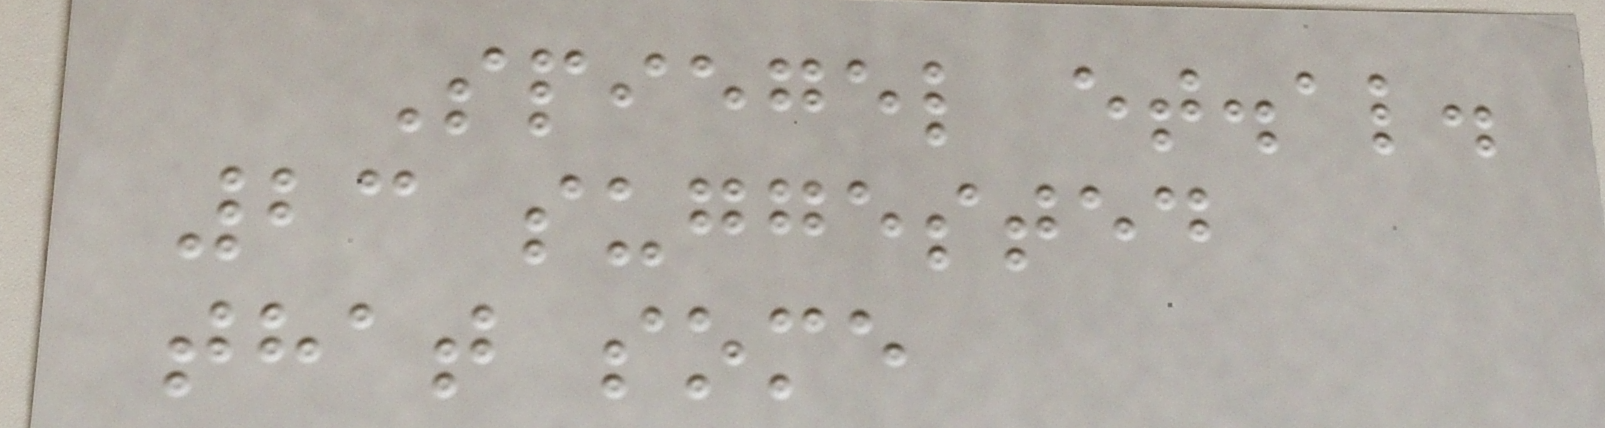Spiegel et.al.
23 suggested
that some
